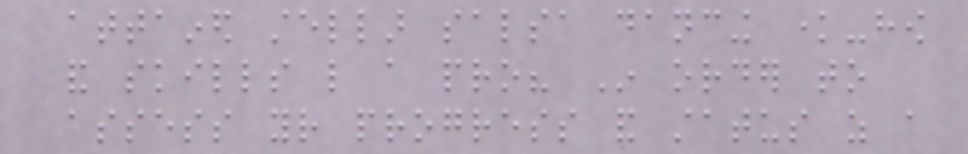attained stellar salsa dancing know-how
and skills like a pro? In order to
assess your progress and status as a
